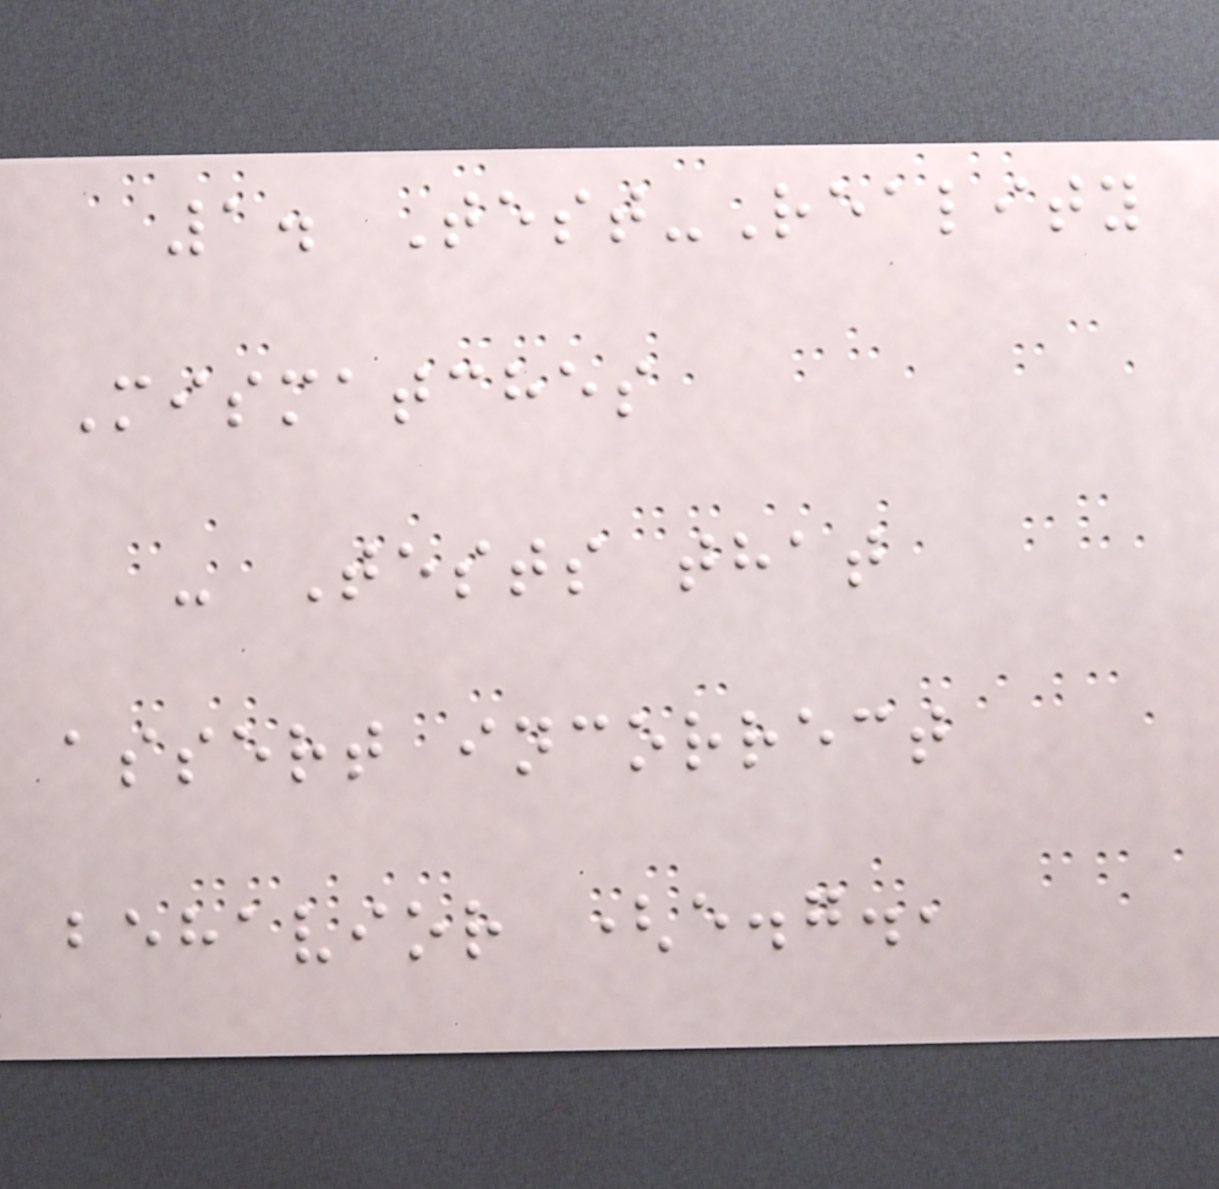1. Test-Reality
Mismatches
- Tests that
assert incorrect
behavior (e.g.,
